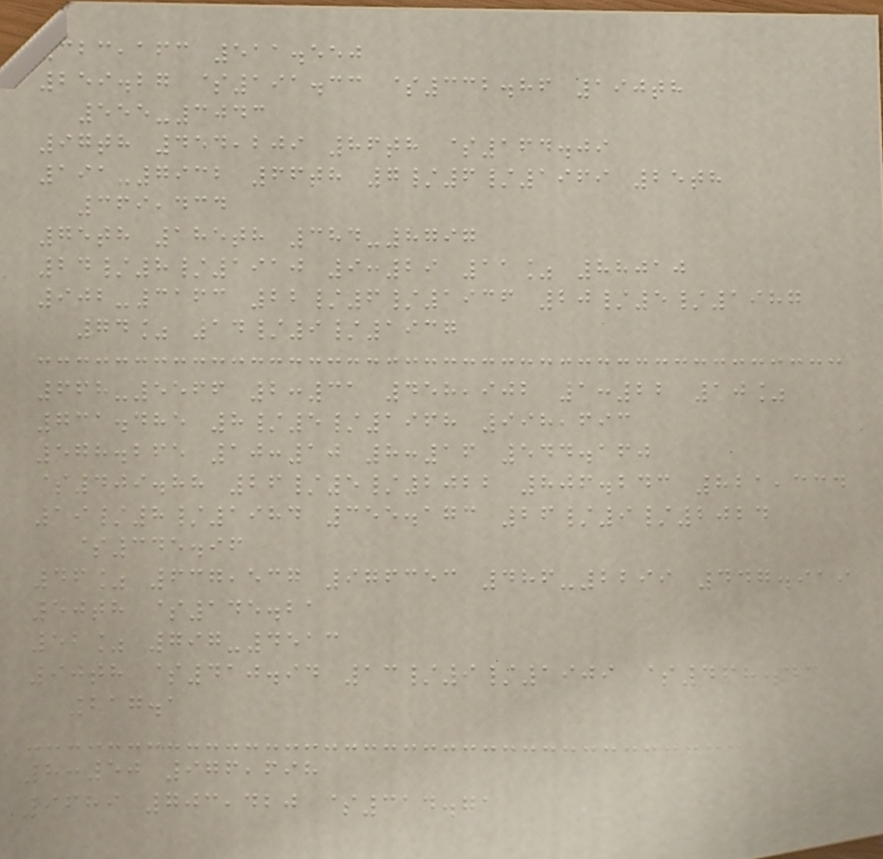323,163 511.550
259.27 $191.33 $332.86 190th
555-3043
97th 454,209 86th $164.09
191-7932 66th 7/6/1969 25th
369,434
75th 185th 384-8797
24/8/1910 9:29 11% 88010
902-3163 22/6/1936 20/5/1987
74% 14/9/1937
668-5566 2:31 458,902 1:22 10%
731.485 8/5/1968 998,693
578.265 10:10 8:16 544.160
$409.88 26/5/2022 806.243 821,334
19/8/1984 355.173 26/9/2024
$345.96
46% 637,537 976353 486-2299 447.919
50th $145.21
52% 797-4513
90th $410.94 13/9/1909 $468.43
217.1
8:50 976,698
9689 703,420 $314.71
